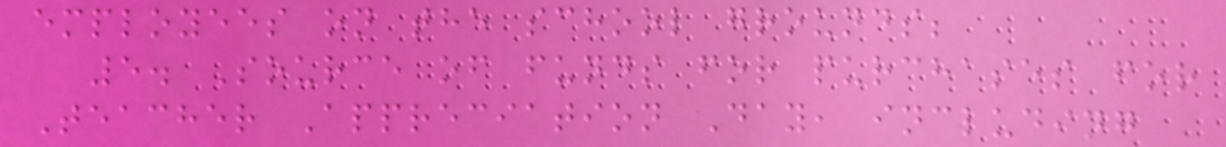employees on the school grounds;
5. Source of funds for purchases for
Teacher Appreciation Day, including
